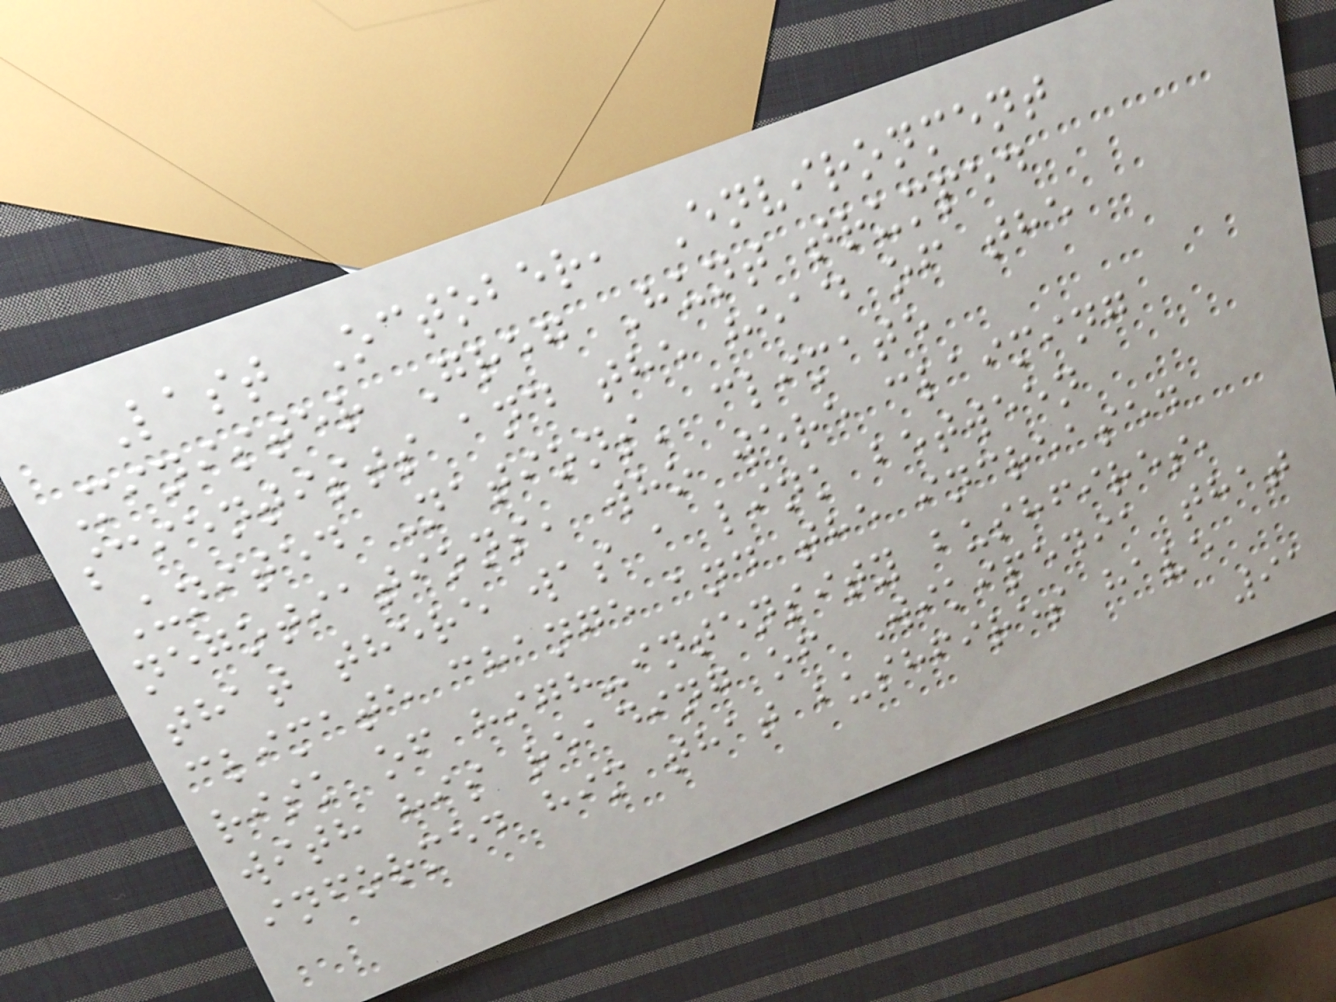Last October, Environment
Minister Greg Hunt trumped
scientists and the head of the
United Nations' climate
negotiations, who were claiming
that there was a link between
climate change and the increased
risk of high-intensity bushfires,
with his reading of Wikipedia that
informed him that bushfires have
91
